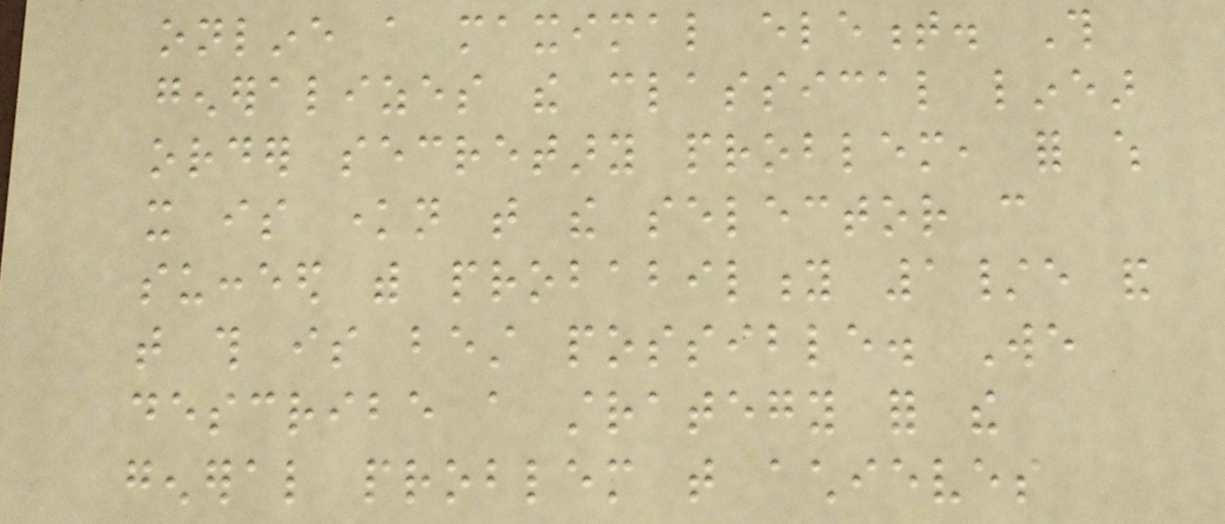online a maximal element. This
generalizes the classical linear
order secretary problem, for which
it is known that the selector can
succeed with probability 1/e and
that this is best possible. We
describe a strategy for the
general problem that achieves
